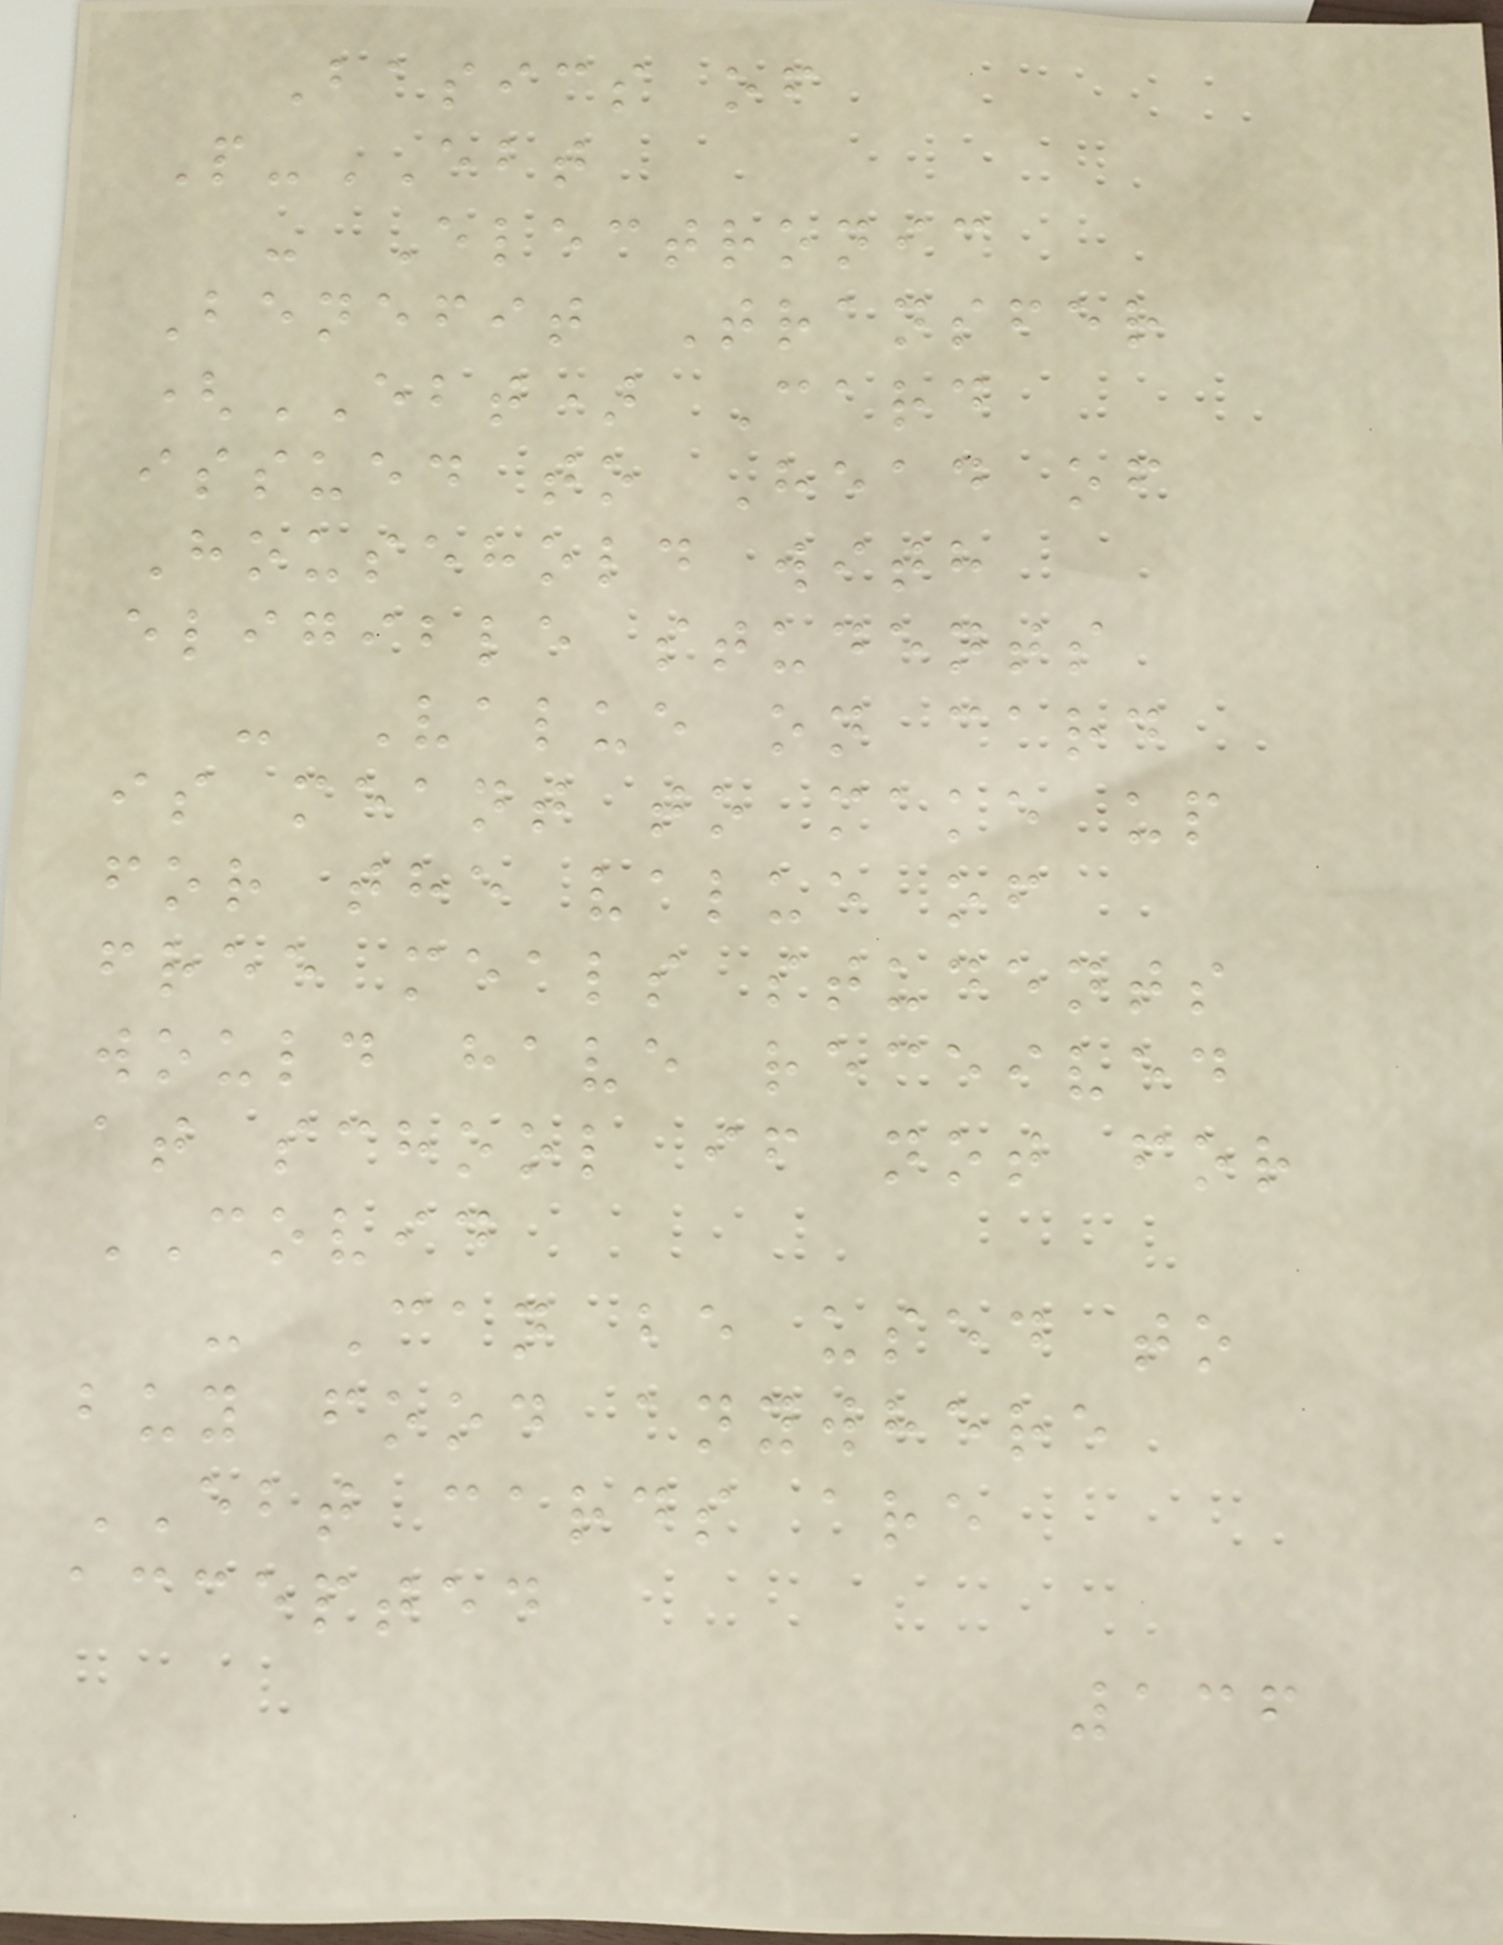Basics of
P-EBT
- Electronic
Benefit Transfer
(EBT) Card
issued to Head of
Household with
eligible students
- Value on card
is meant to make up
for the value of
free meals students
would have received
at school if not for
COVID
- Can be used to
buy food anywhere
EBT cards are
accepted
136
